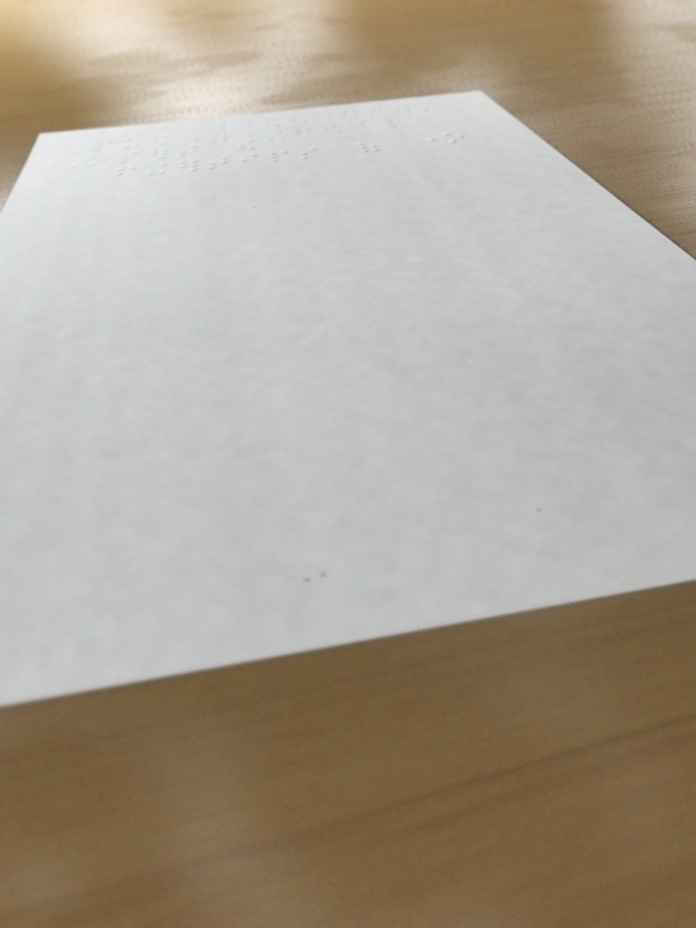Push
Insert the
fingertips of one
